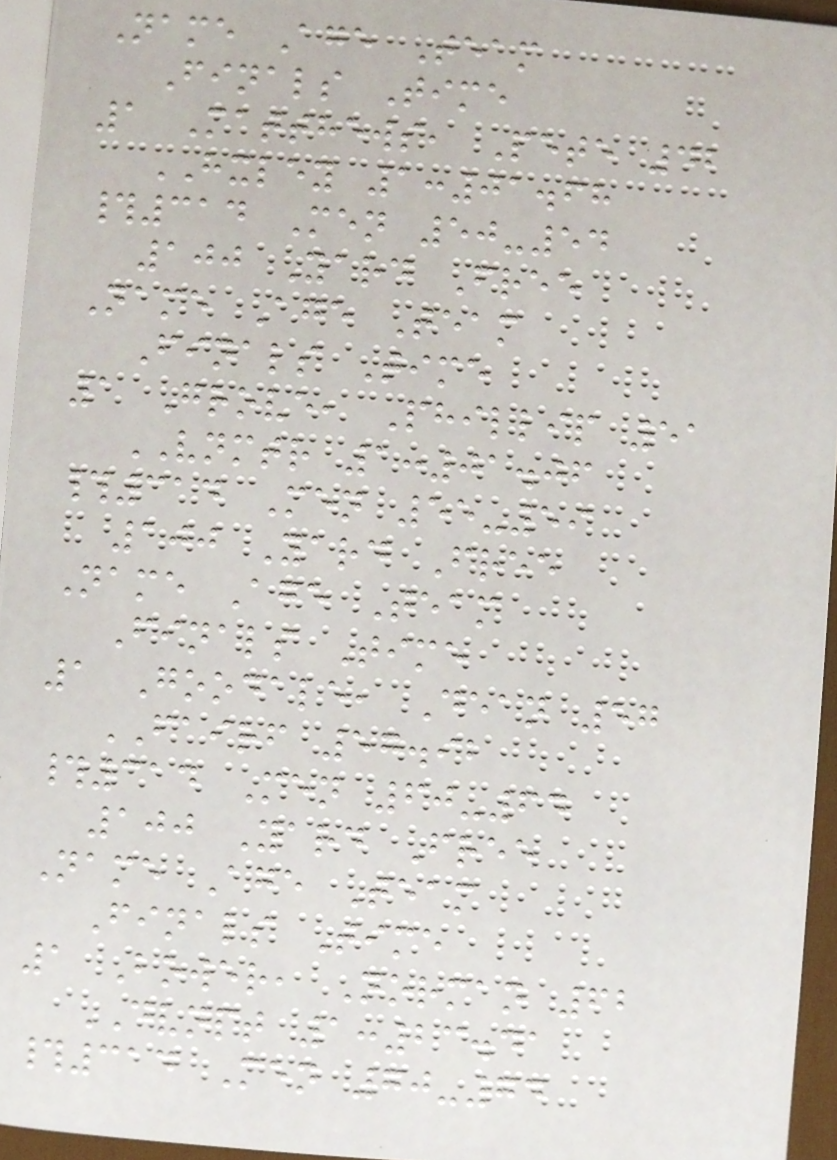Name Age Team
Finals Time
1 Matthews, Pete 42
HXLEY 1:01.68
#314 Men 50-54
100 Yard Free
Name Age Team
Finals Time
1 Grove, Phillip 51
VNMTR 1:01.06
#314 Men 55-59
100 Yard Free
Name Age Team
Finals Time
1 Goodale, Dean 57
FAIRF 57.92
#314 Men 60-64
100 Yard Free
Name Age Team
Finals Time
1 Bower, Norman 62
DVNPT 1:23.41
#314 Men 70-74
